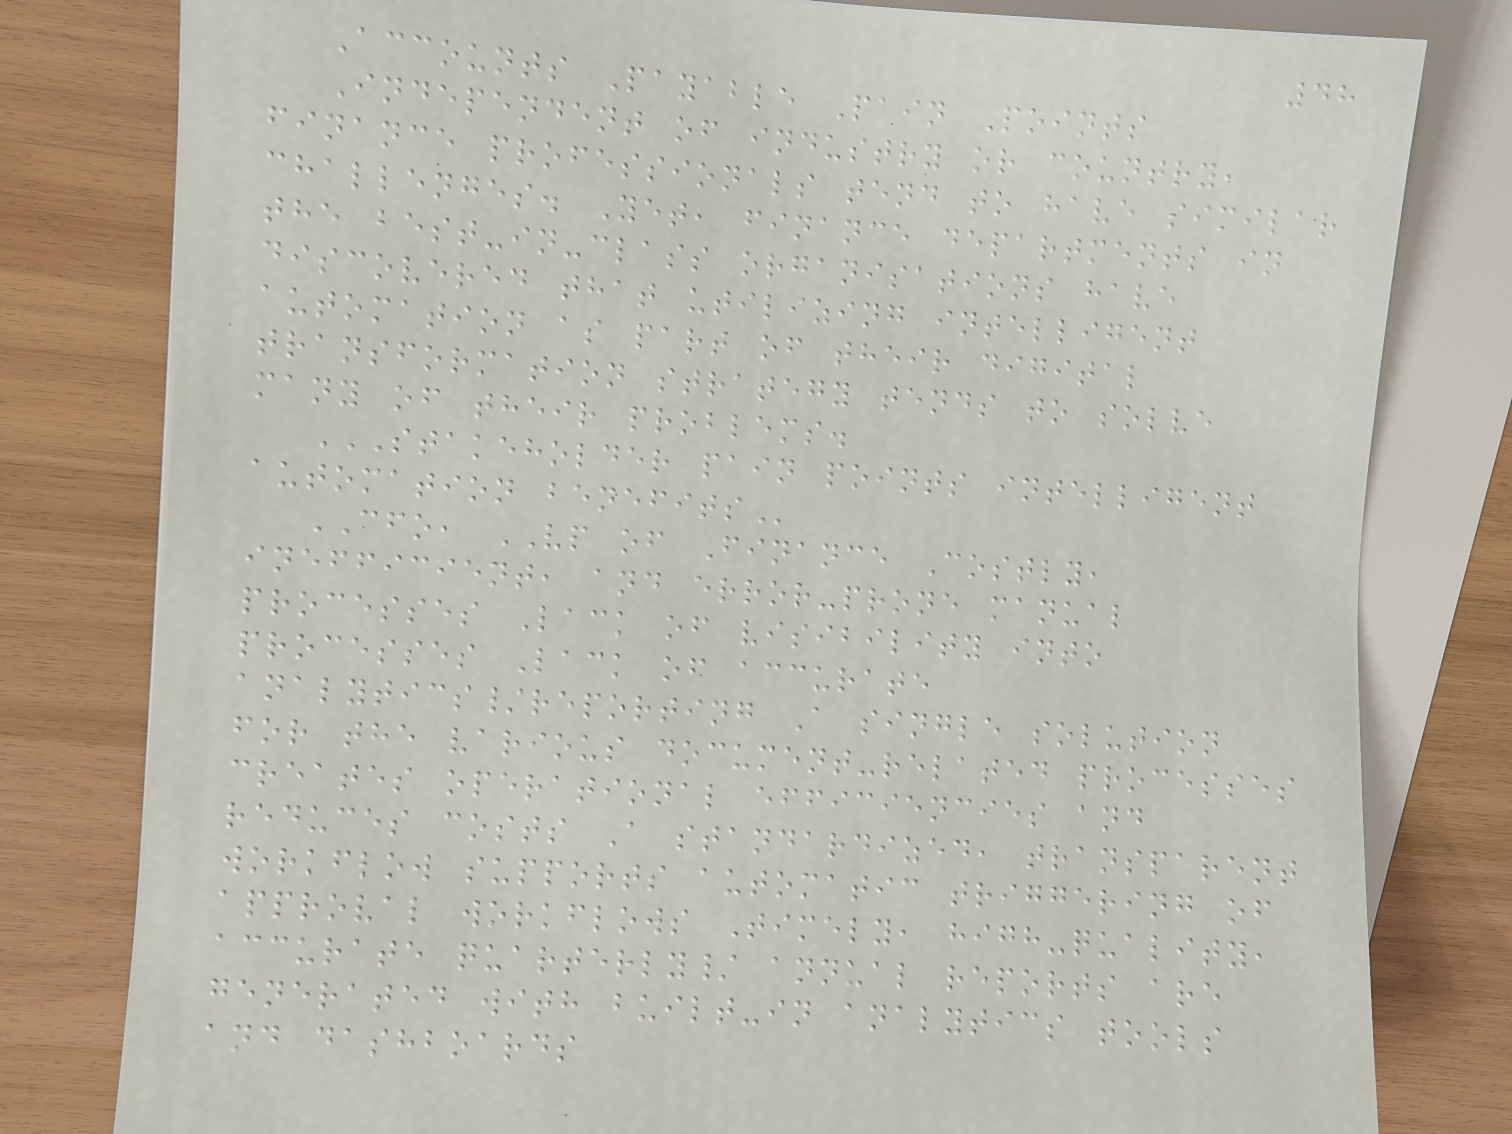48
Accounts Payable Pain Points
Independent of industry or country,
finance professionals tend to have similar
challenges. Yet, finance departments in
the best-in-class organisations have
discovered that utilizing intelligent
automation as part of their digital
transformation strategy tends to solve
many of their problems.
STAKEHOLDER PAIN POINTS INTELLIGENT
AUTOMATION BENEFITS
CFO, VP of Finance Costly,
inefficient, and error-prone manual
processes Lack of visibility into
processes Lack of accurate
analytics/reporting A single solution
for the various document-related processes
creates operational efficiencies and
reduces costs A standardized, transparent
workflow supports automatic triggering of
approval workflows Timely, high-quality,
accurate quarterly/ annual reports are
generated with built-in analytics tools
and dashboards
